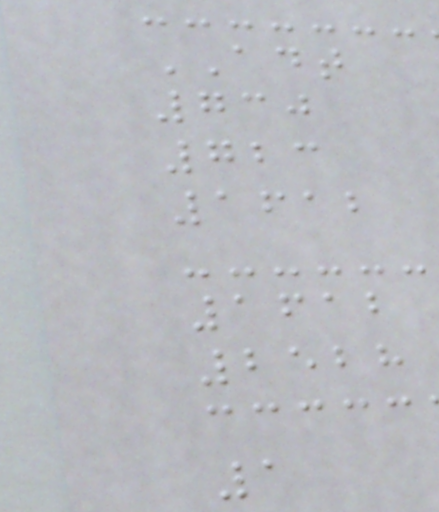ADT
730
723
1612
1612
2528
1
